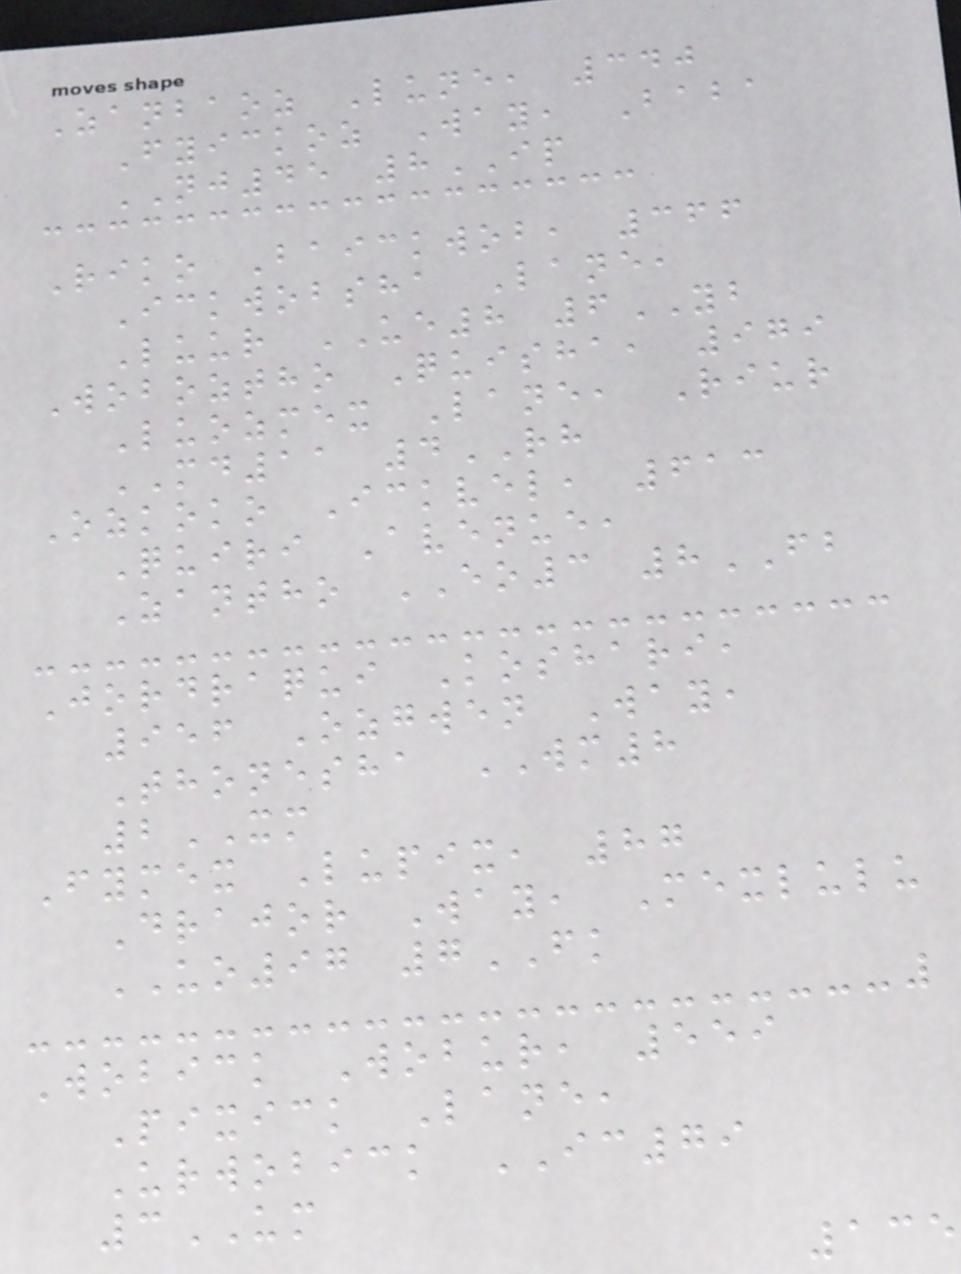Zanbaoz Lune, 340
Fyickoz Way, Baba
NJ45 8IP
Riko Baickwob, 366
Ickwobsha Lane,
Luur UE8 6YB
Woboztho Quisha, 979
Luozmex Lane, Riur
MD11 4RH
Ozkoko Ickvel, 613
Quiri Avenue,
Zantho EO3 8FB
Jordraqui Koshari,
956 Ozgwen Way,
Thonesha WM8
2XM
Fymex Lupix, 87
Drajor Way, Mexlulu
UO97 7FK
Wobick Wobur, 559
Pixick Lane,
Urwobick IC79
3UM
135
